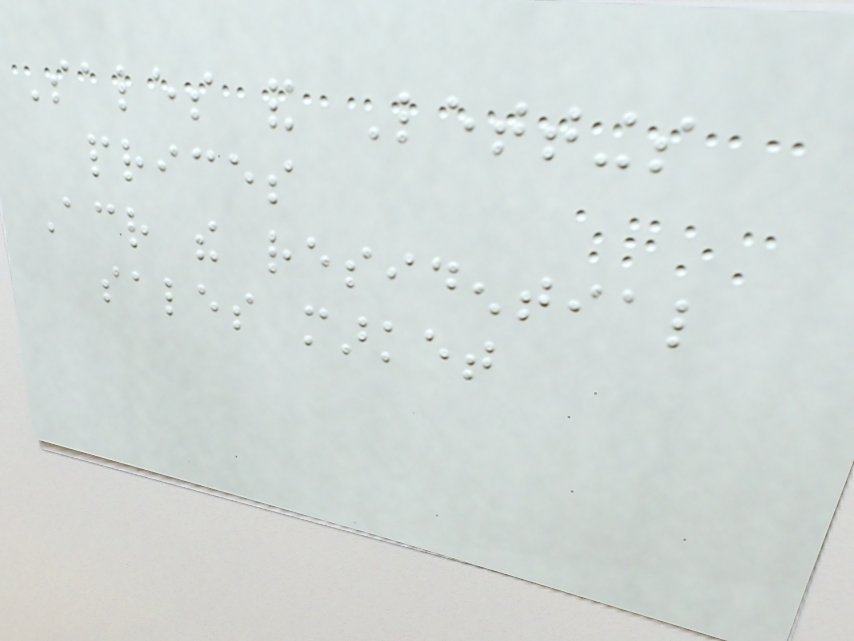Sales and Lettings
prices
Across the residential
sales market
